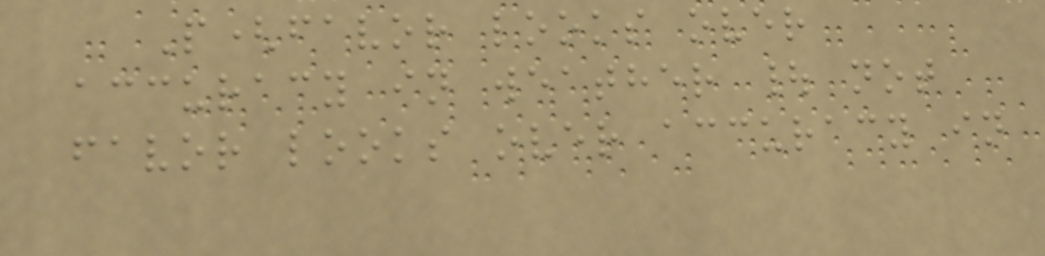P(favor looks over
accuracy in weather | not
favor looks over accuracy in
